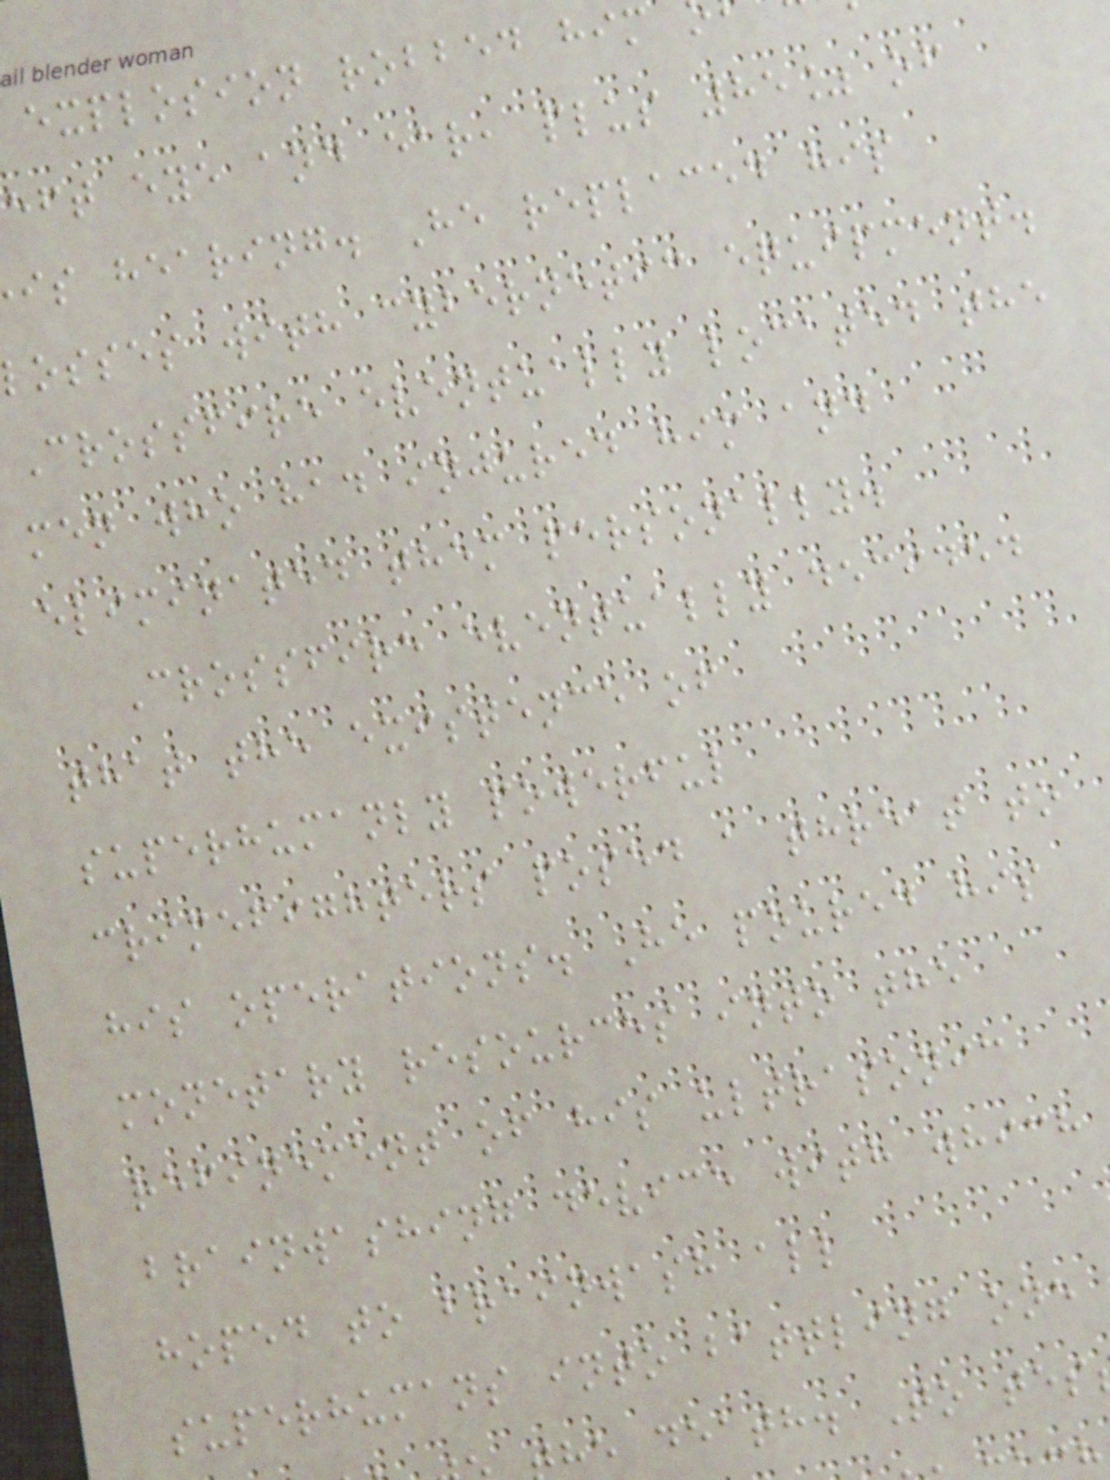explosion robbed him
eft eye and ear, plus 85% of
is hearing. He replaced his
losses with cybernetic equipment.
Crossfire eventually located the
men who had injured him and
eliminated them personally.
Crossfire eventually decided
that the existence of
superhumanly powerful
crimefighters posed a threat to
his operations. He poured his
monetary resources into the
refinement of his ultrasonic
brainwashing device with which
hoped to brainwash all
superhumans into battling one
he death. To tes
